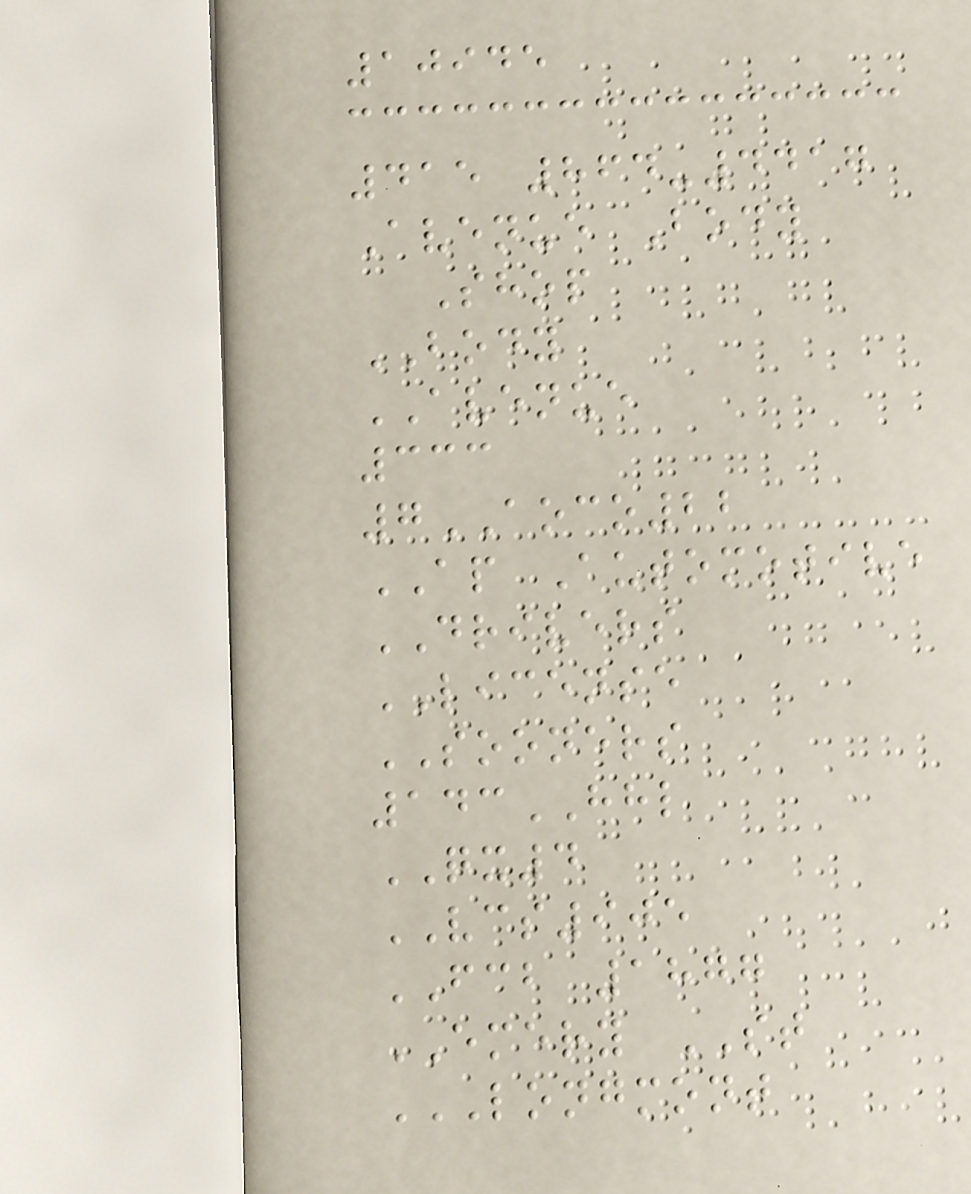10945
415 864-4417
Avenue Body
Shop
BODY
AVENUE
333
7AOCO22
AP Automotive
DRIVERS
LICENSE
SOONERS
143HHL
QX4
VCS905
FCB 1877
EMERY ST
LONGMONT
